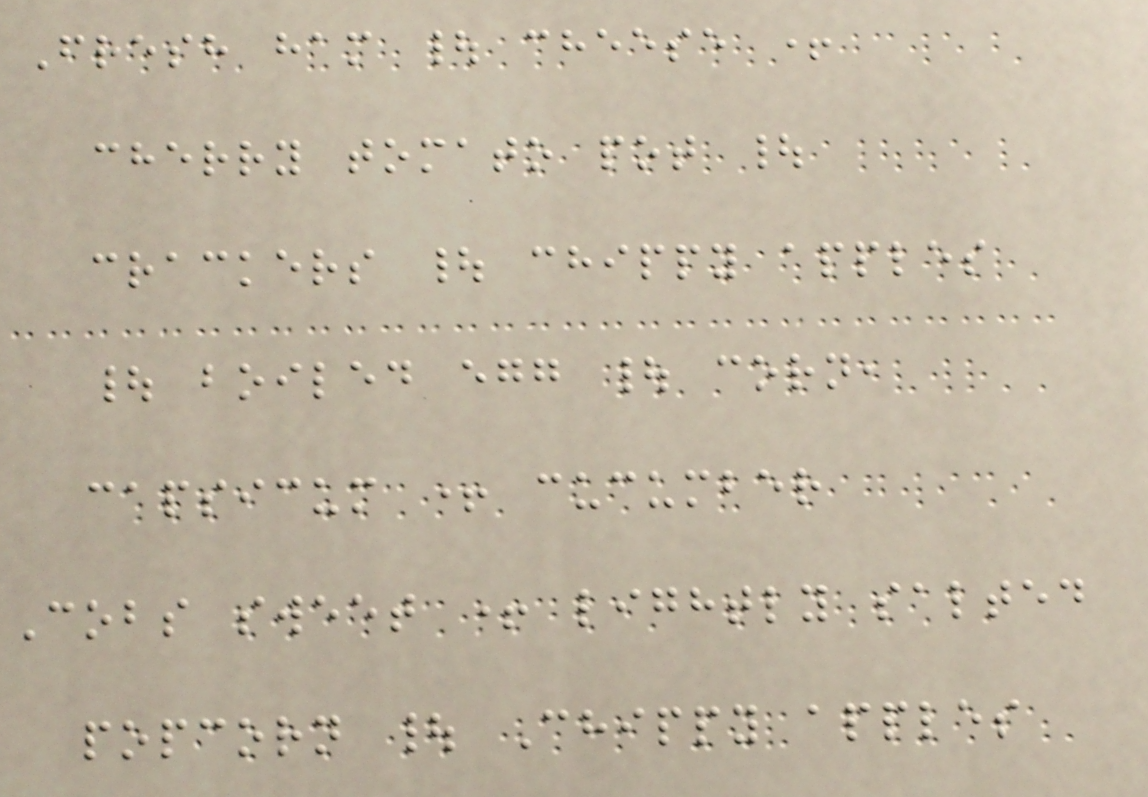Fresh ham | cheese +
cherry tomato pot |
crackers | chippy apples
| boiled egg | corn,
capsicum + cucumber
Cobs sweet + lightly salted
popcorn | Chippy apples
